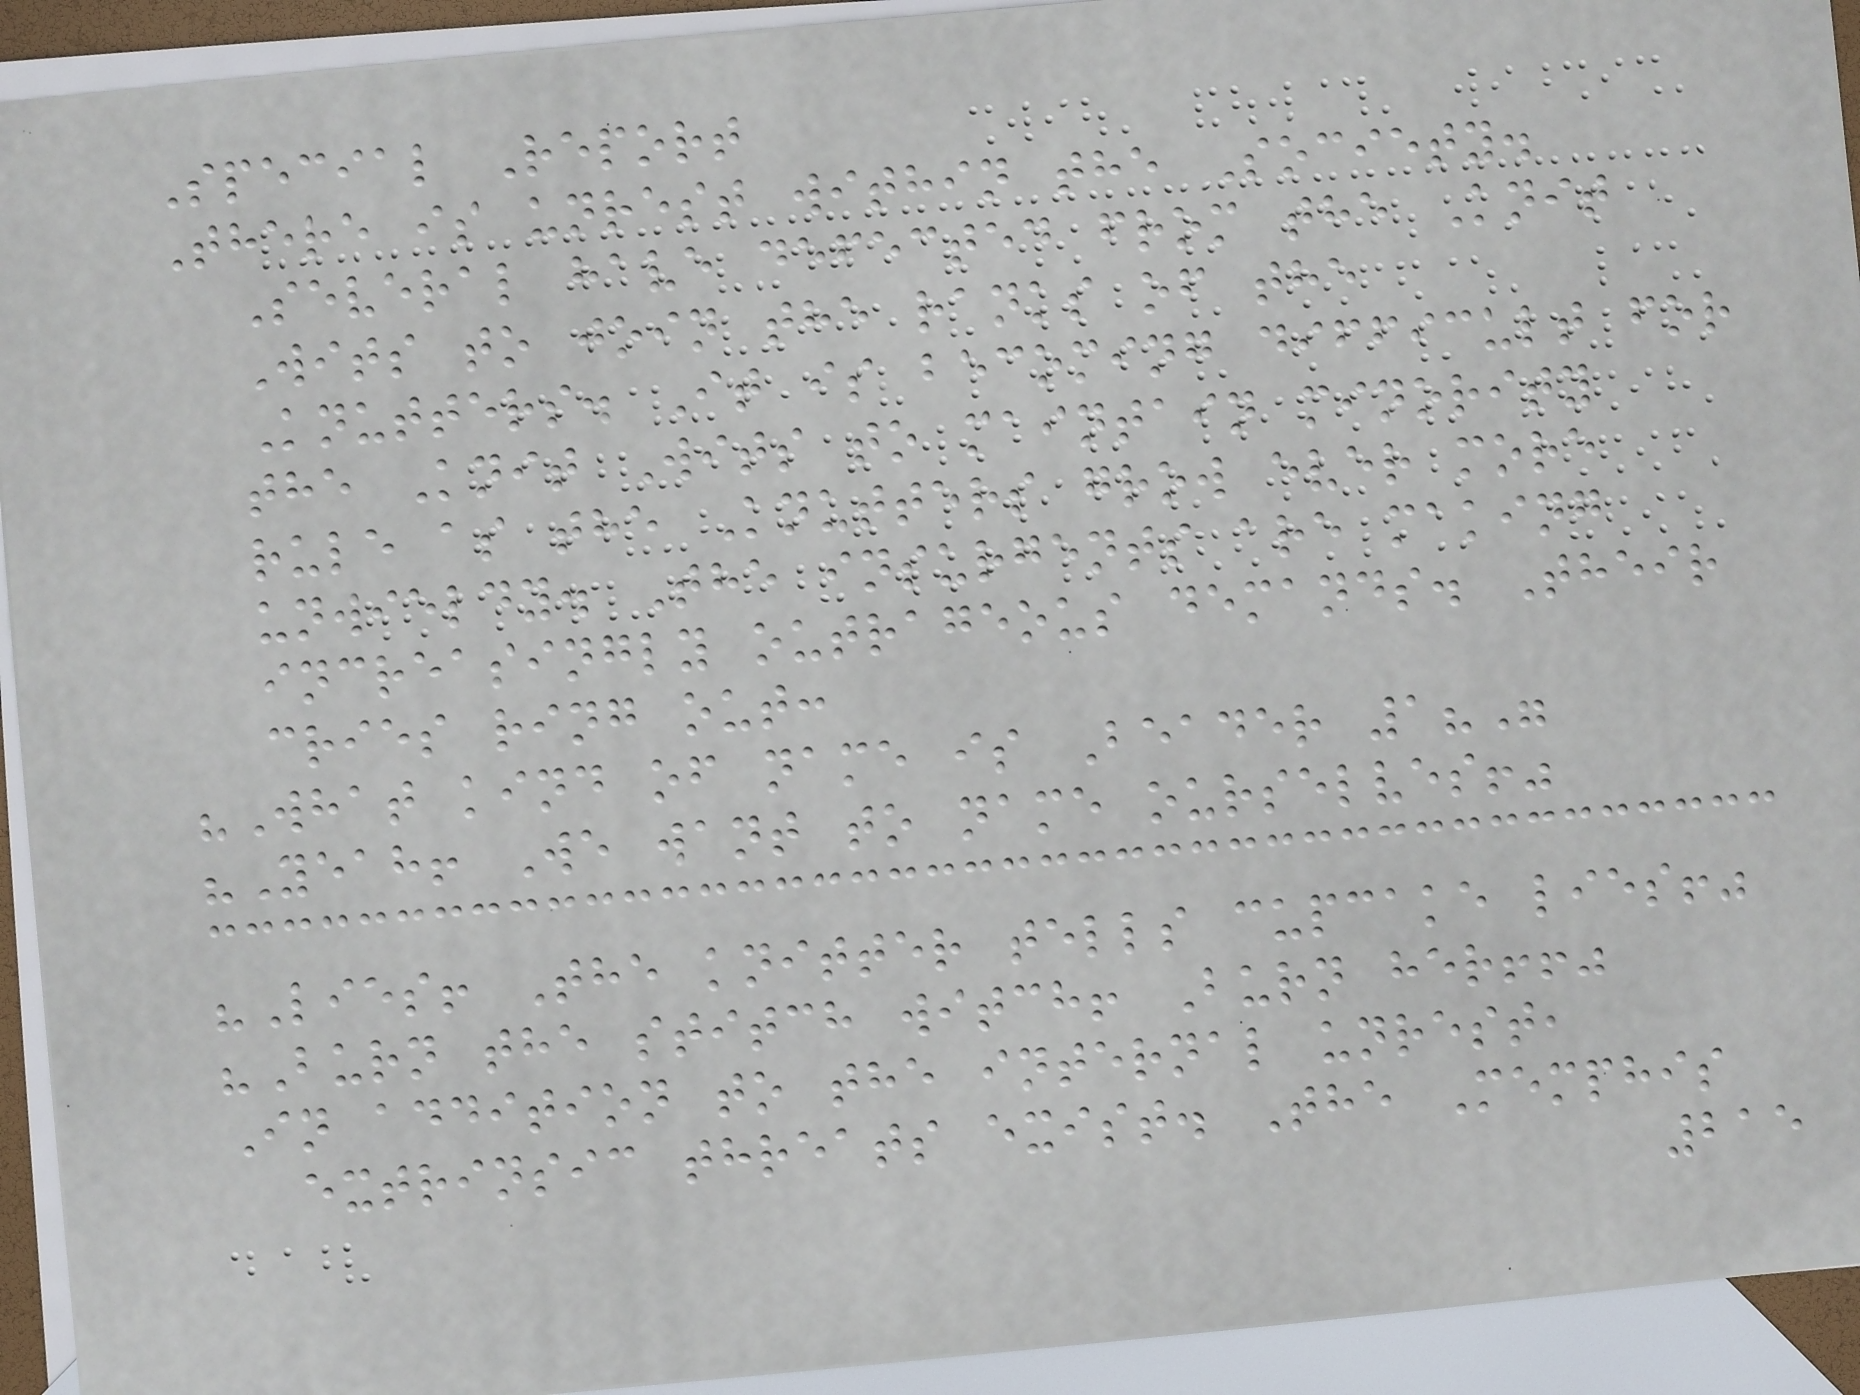Special Report
There is unrest within the Society.
Several have defected from the Knit
Wits to join the ranks of the
Knutters. It is becoming difficult for
the Knit Wits to maintain minority
rule as the Knutters grow ever more
unwieldy. The insurgents are making
increasingly outrageous demands. Their
cries ring out:
"What kind of name is Beader 1?"
"Yeah! We want to name ourselves!"
"Lies! The knitter tells cupcake lies!"
"Burn the stitch witch! Burn her!!"
In addition to the internal unrest,
extrinsic threats exist. The Memphis
215
